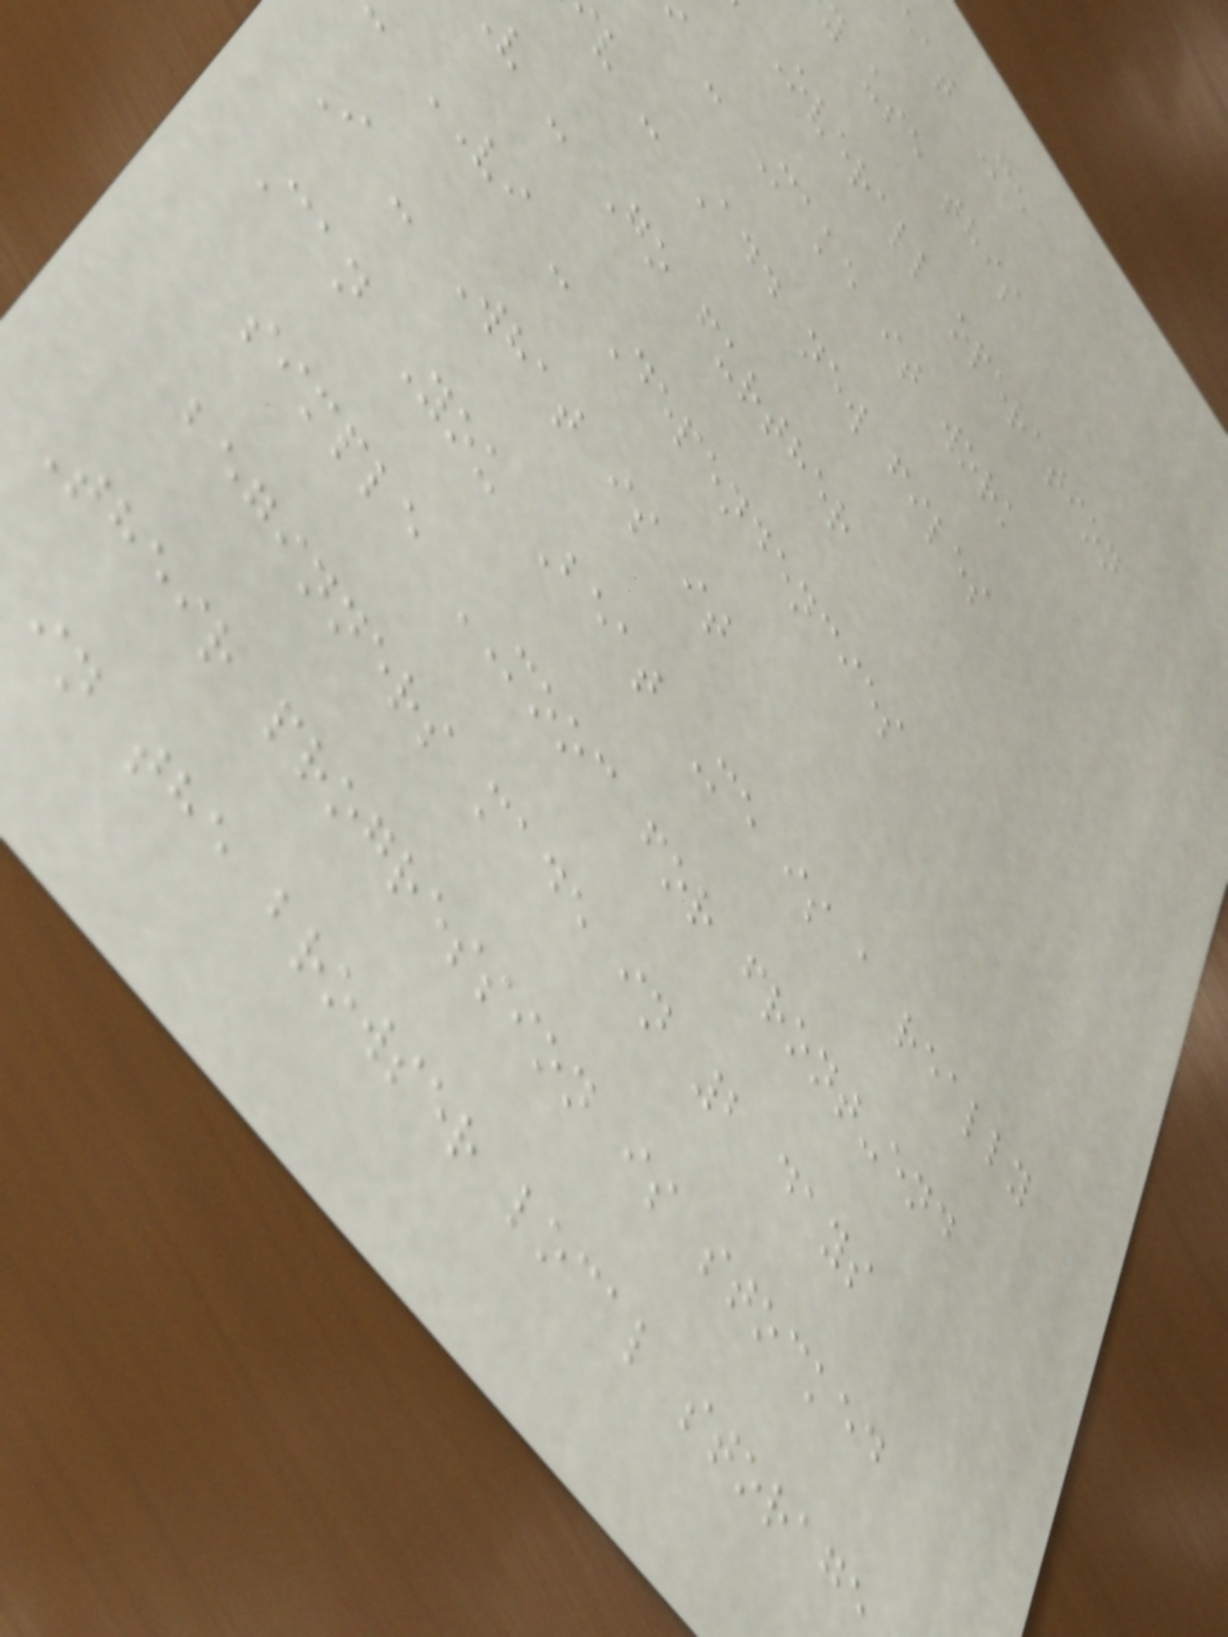eat Me
y use this
Overall operation
- Make it work
v - Add new files
v - Go further
VI - Dependencies
I - What is it
Can You Beat Me is a really
simple MOOC for front-end
beginners made in 2 days
Their progression is stocked
in the browser local storage
